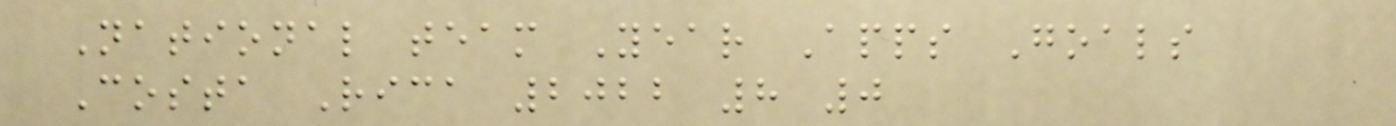National team Year Apps Goals
Costa Rica 2022 8 0
